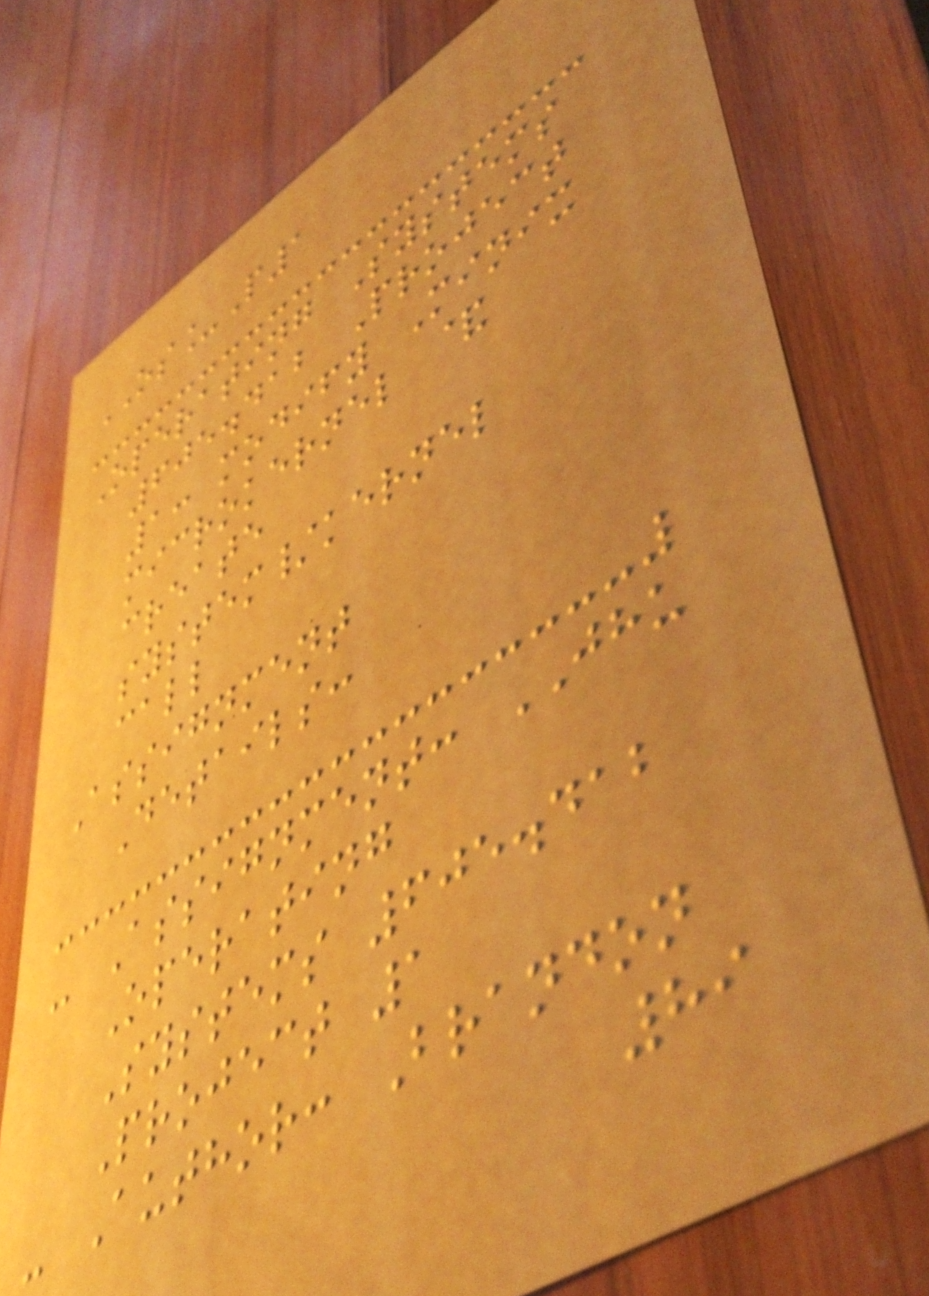OS_P1
Operating Systems
605.412 Project
1: modify Minix
microkernel &
create
system/kernel
call
Assignment
Details:
- Assignment: JHU
Operating
Systems 605.412
Project 1
- Author: Brandon
89
